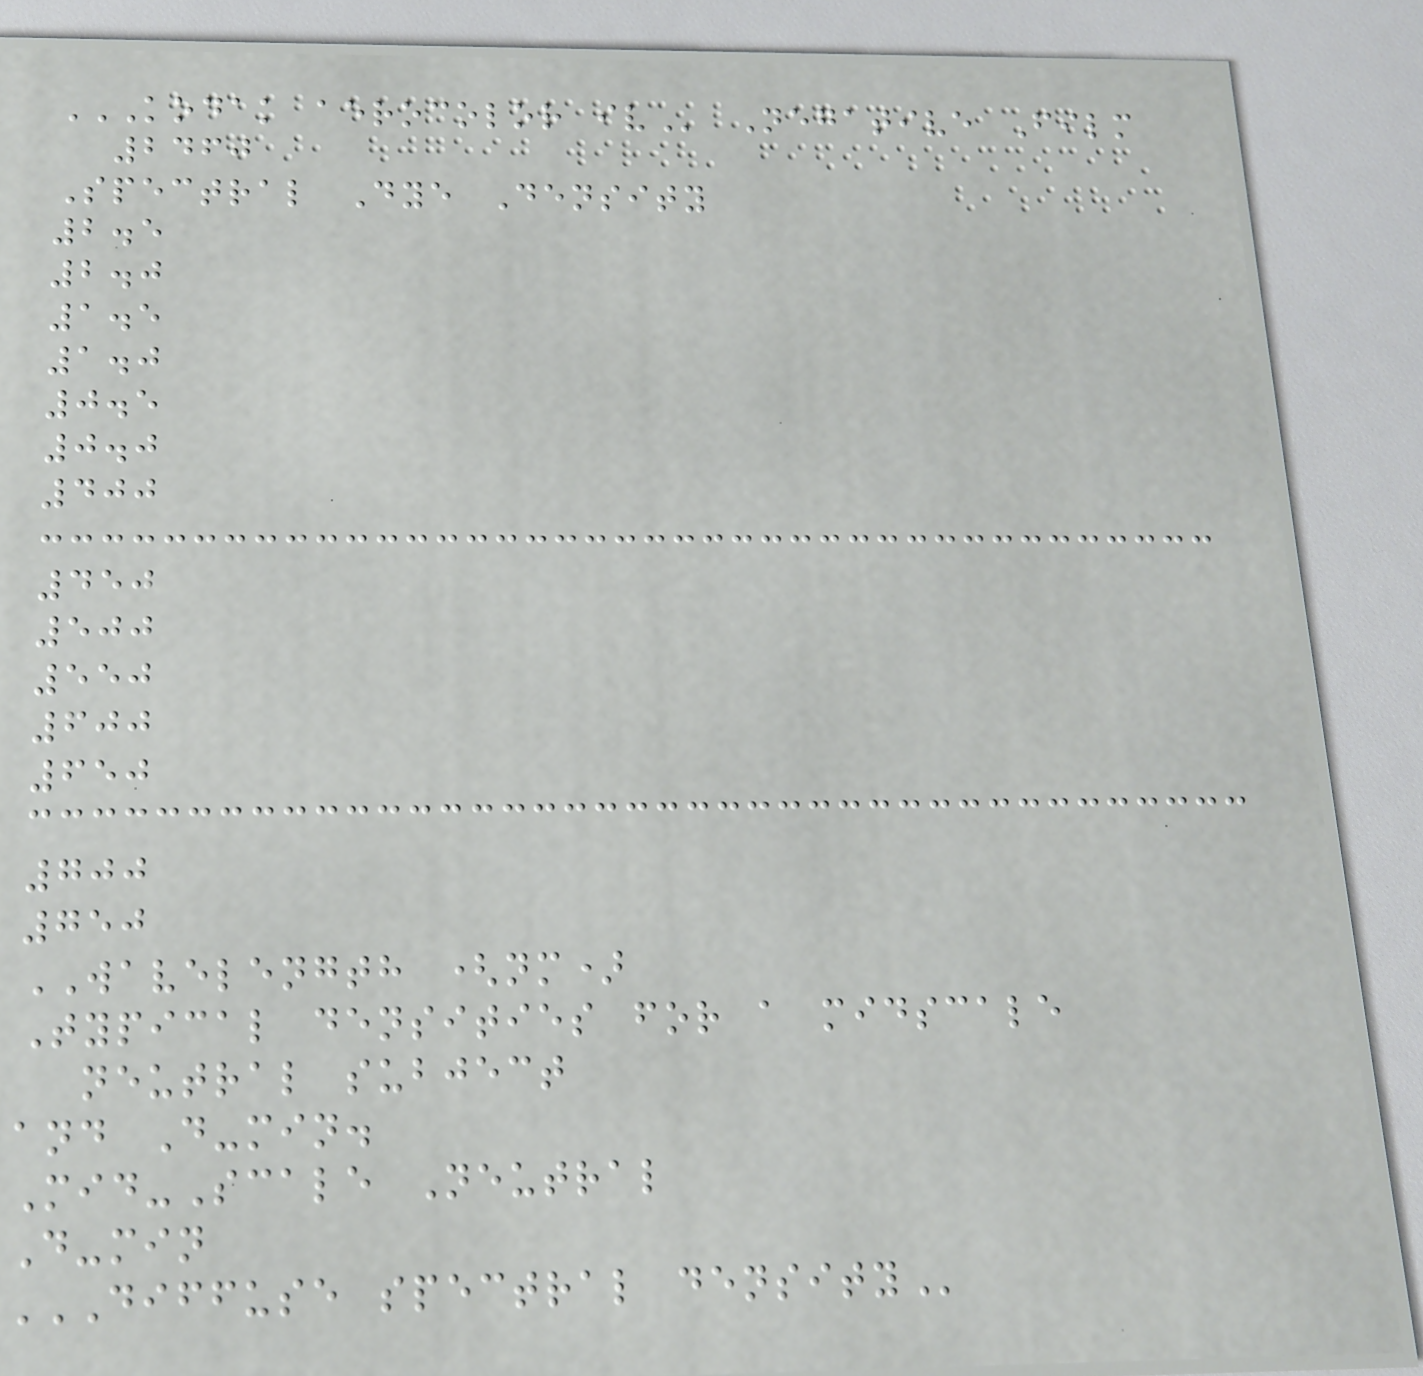KODAK AEROCOLOR IV Negative Film
2460
Spectral Dye Density
2.5
2.0
1.5
1.0
0.5
0.0
400
450
500
550
600
650
700
750
WAVELENGTH (nm)
Typical densities for a midscale
neutral subject
and D-min.
Mid-Scale Neutral
D-min
DIFFUSE SPECTRAL DENSITY
